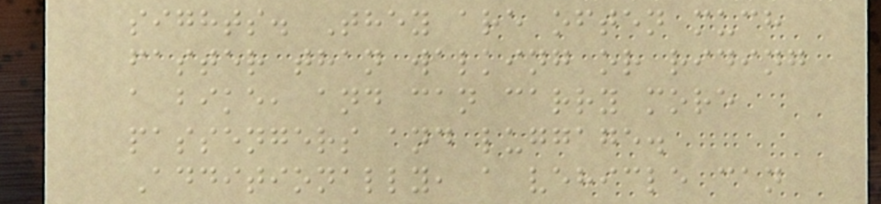sights. They are often much
faster than walking or riding
a bike, and can carry more
passengers and luggage.
Additionally, a vehicle can
